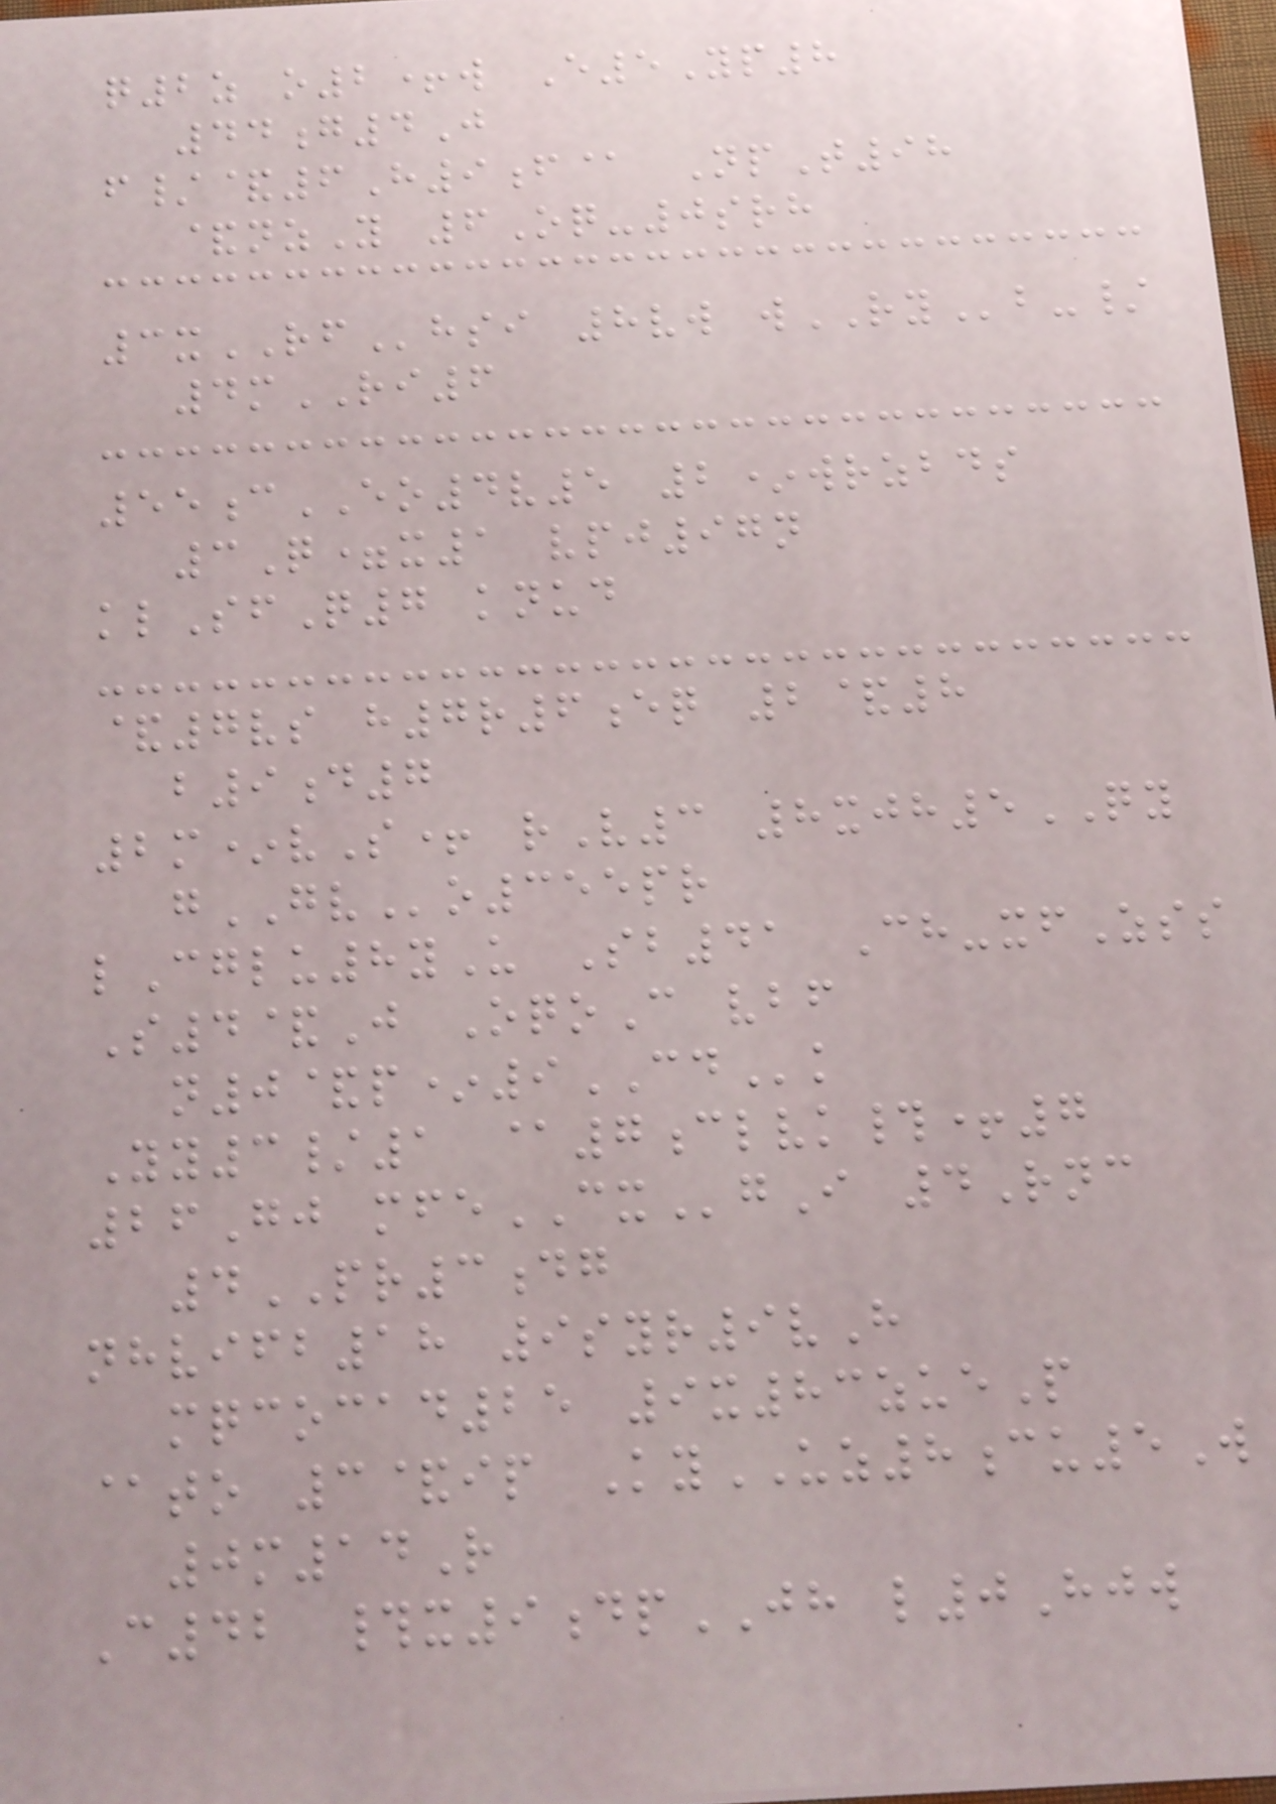q2z o2+w E5Yp8
44g4J
f/&6H9f@ NpT98
&nzY 6Oq-0srh
3xRFhsi 8vw wRYb-/
4mRI6
55cEO4v5 2*wrzbds
3Q=x1 vpj97n
klSfQ7 knud
&7vs h7r6eq 2&8
b9d7
2m*vS+ rV3 8xjh5QY
gGVo355pr
lCglu8yU Sb41 Ch-xfZss
S4&J OqoC vbf
n0&p*9CDk
Yy3/1 @7clvk#+7
26Gj mfeCXgI 4Rnc
4PR3dg
nhvifb18 9syr9vH
mqcocad25 9x83zueP
@to 3&ip KyUZ8cu5W
0m14R
C42 #x9dpJH l0Hjw
